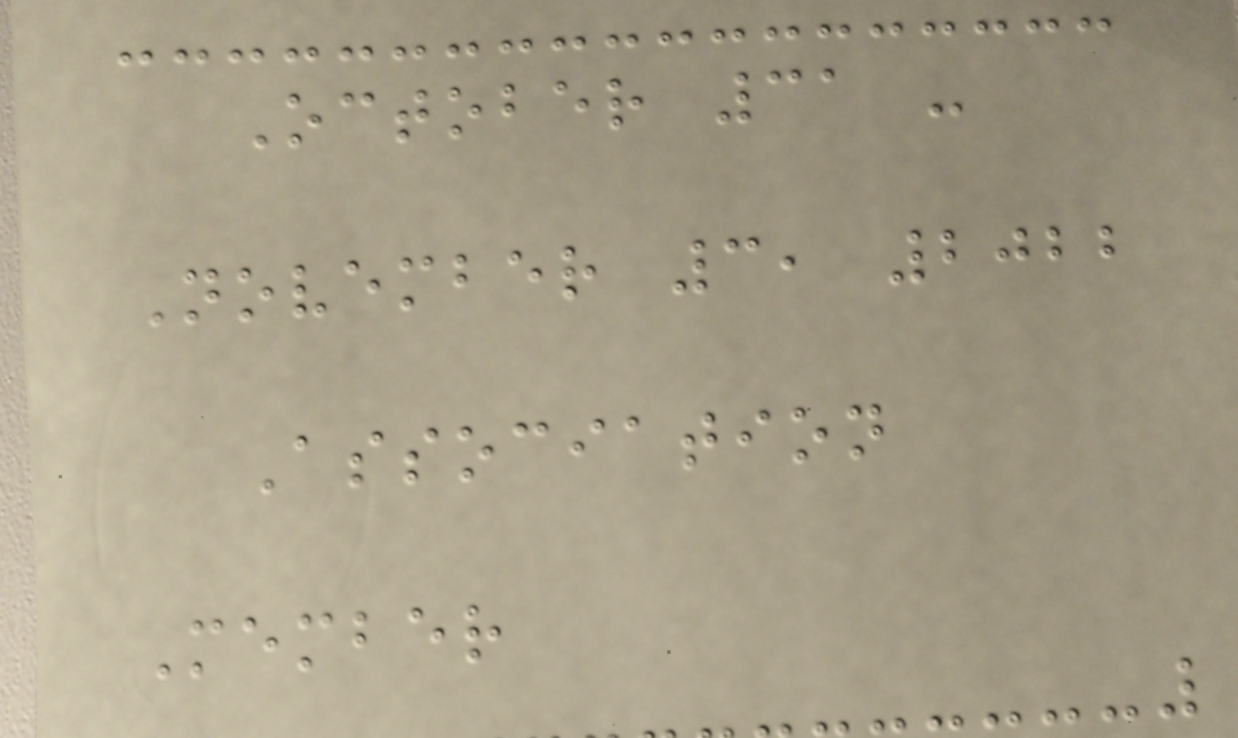October 31 -
November 3, 2022
Association
Member
